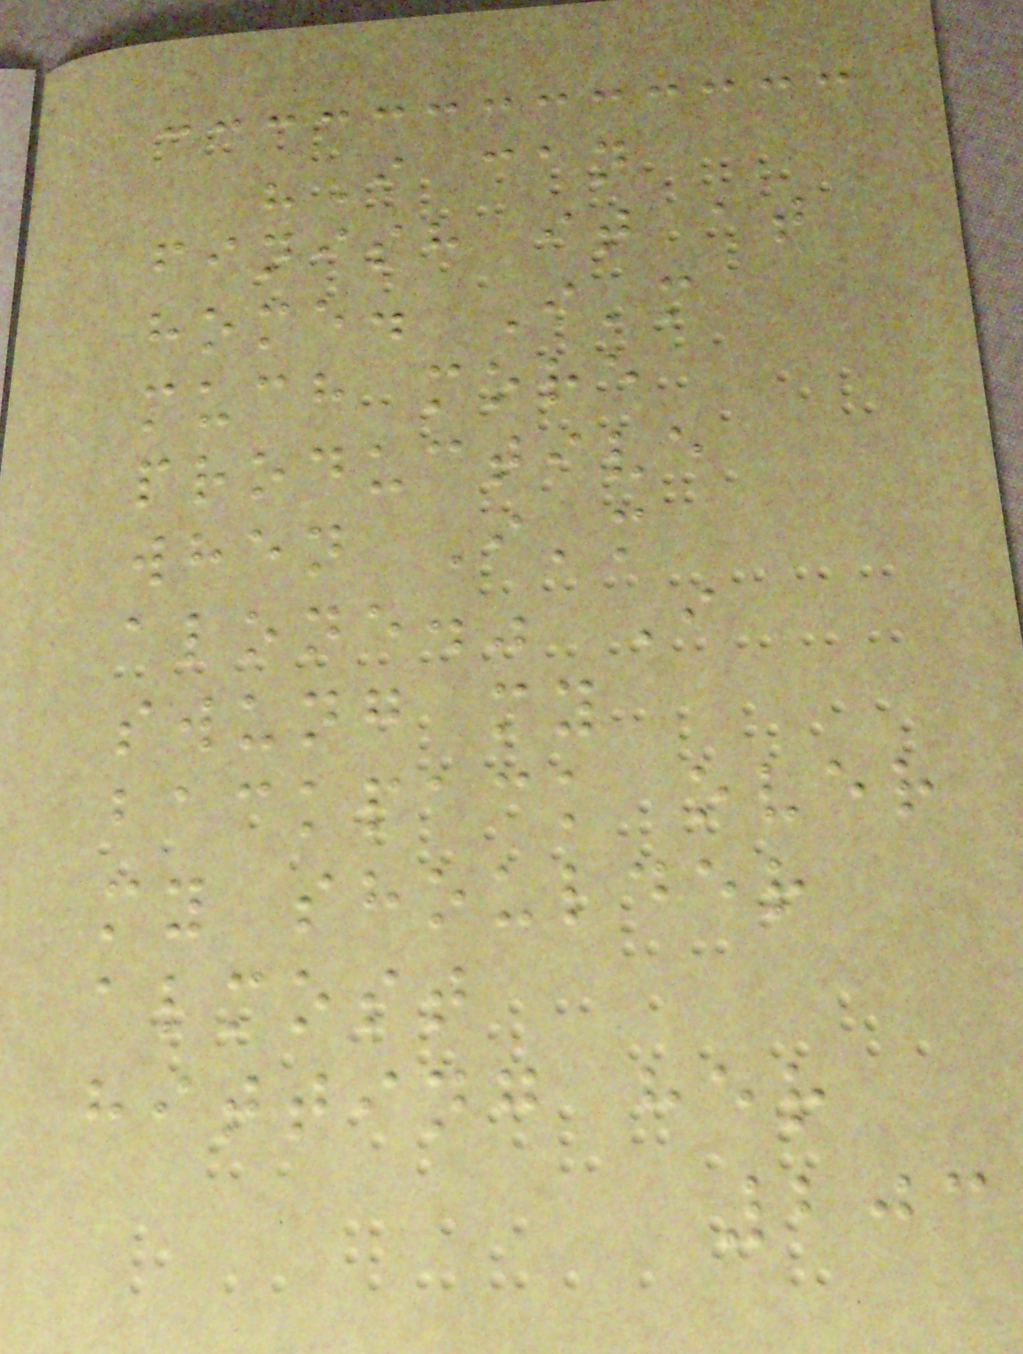"I can
finish it at
home. I'm
much more
productive
when I'm
alone." I
swung my
backpack over
my shoulder
almost
hitting her
203
